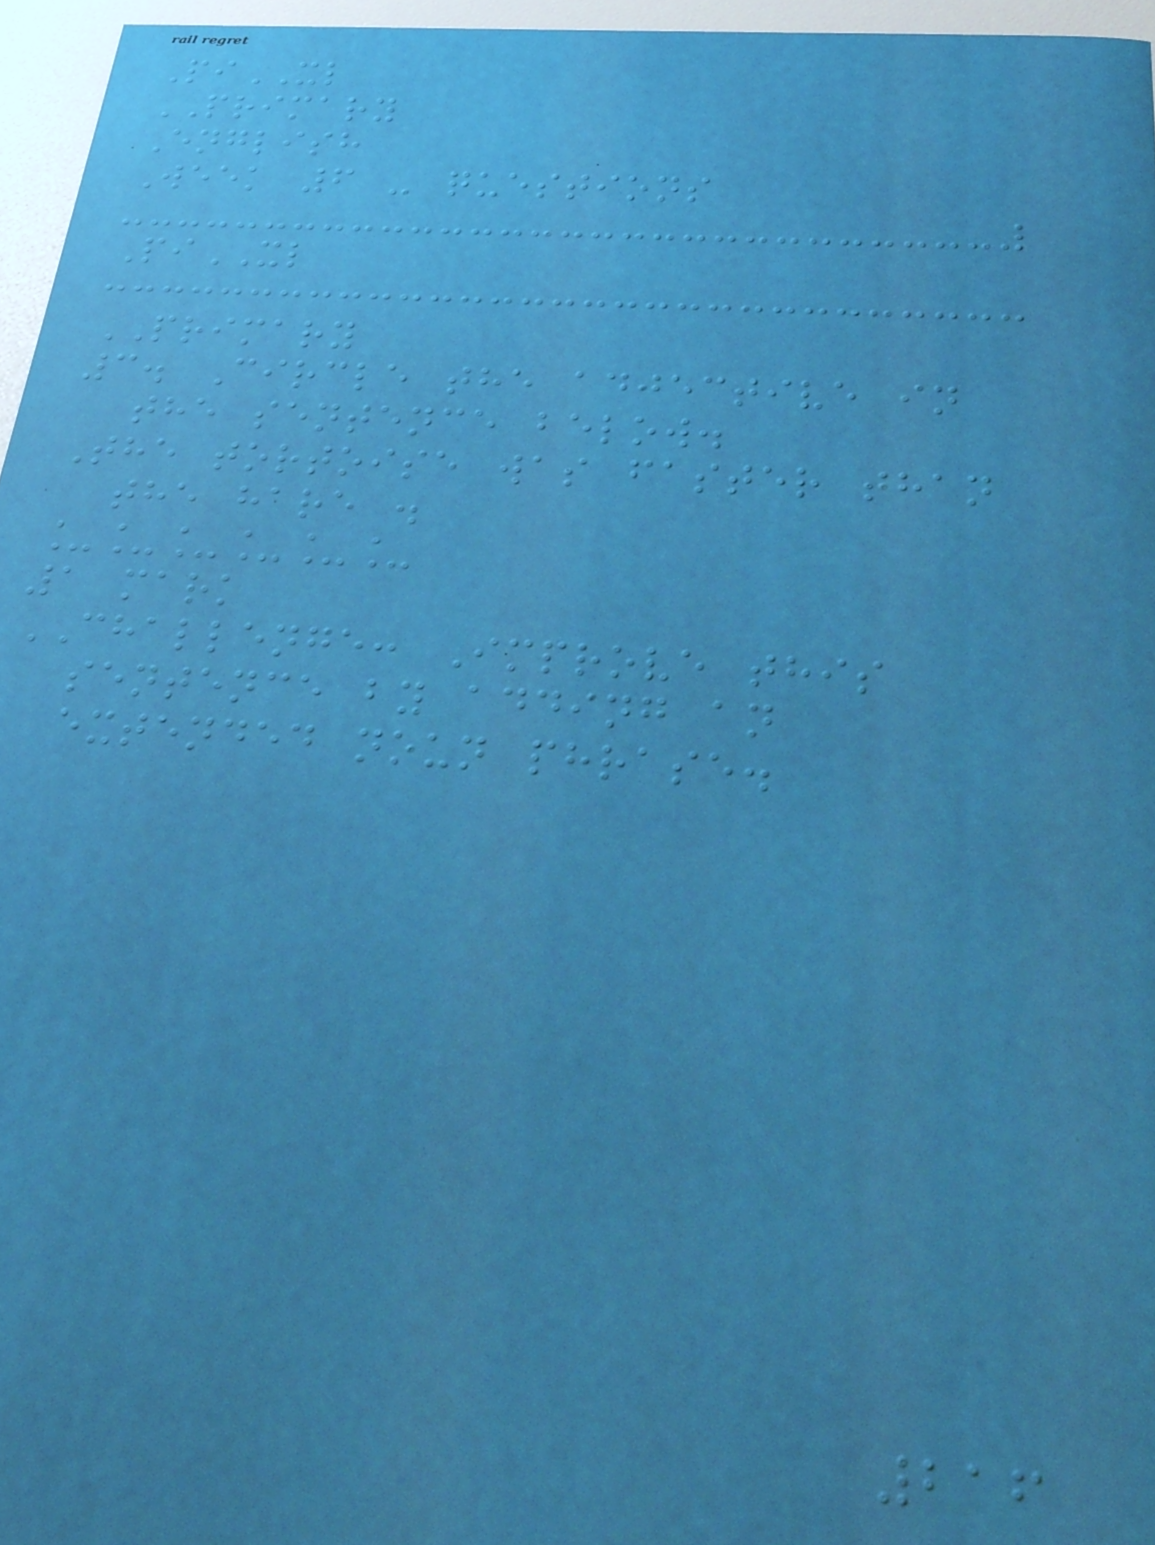PiXL
PRIMARY
English
Week 6 - questions
PiXL
PRIMARY
3. Circle the adjective in
the sentence below.
The tortoise was faster than
the hare .
______
1 mark
CHALLENGE: Improve this
sentence by adding an
extended noun phrase.
216
